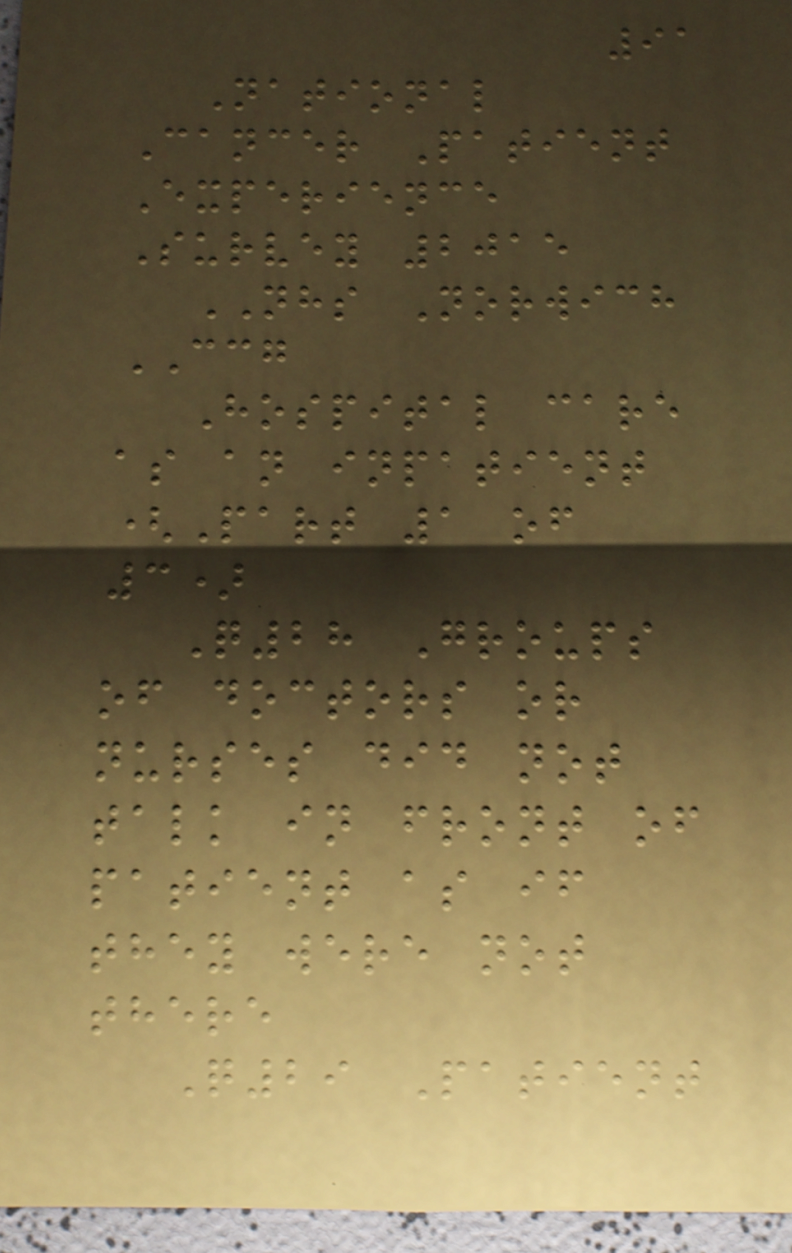91
National
Cancer Patient
Experience
Survey 2015
NHS Norwich
CCG
Hospital care
as an inpatient
(Part 1 of
3)
Q28 Groups
of doctors or
nurses did not
talk in front of
patient as if
they were not
there
Q29 Patient
